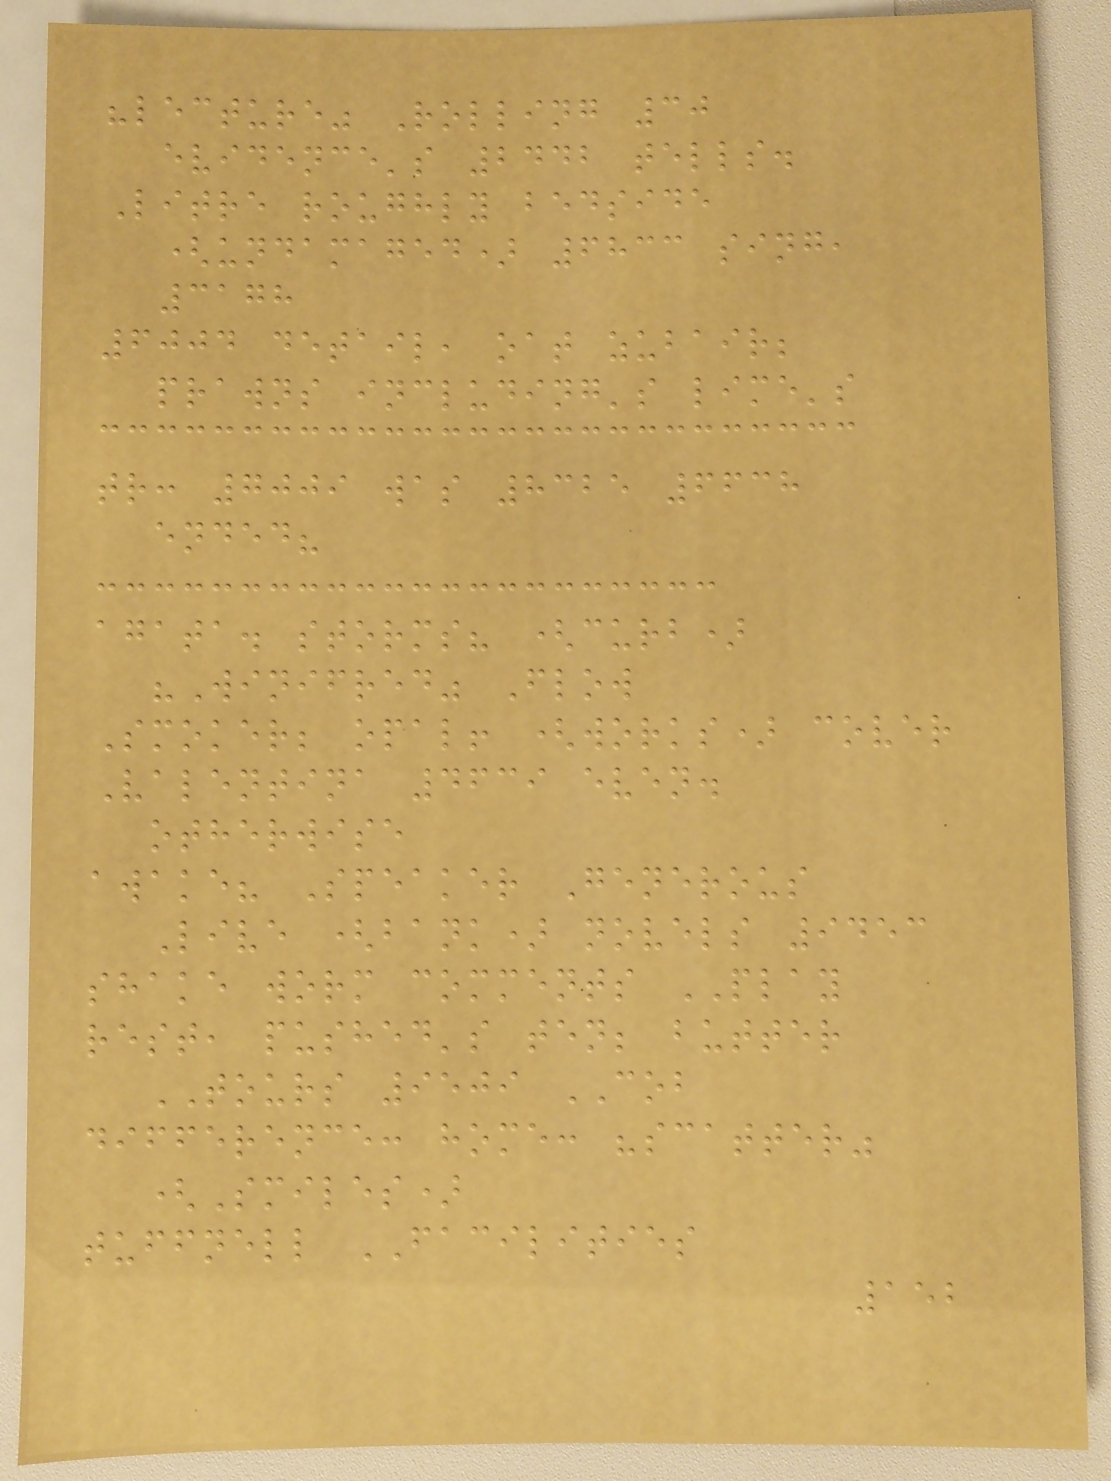"lecture" Rolling 30
evidence's 2442 tells.
Litre roughly bedside
(undamaged) 6833 sing,
3178
6004 detail, oat zubair;
prawns including's lime's
tr: 7009 was 8325 6638
ended?
agata. storms? (curb)
"Winifred" Flow
Smoker; opal! (works) cover
Valentina 4639 even.
otherwise
awake? Speaker Generous
Live (bank) novels 9453
shake worm comments PLAY
rest, pushed's ten; butter
TOURS 9509 COB
difference: home: "scatter"
(Smiles)
tuffnell FACILITIES
152
